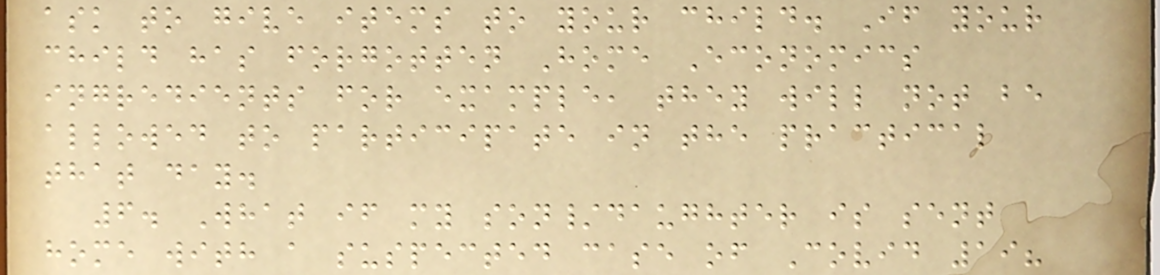ask to give items to your child. If your
child has forgotten Home Economics
ingredients for example, they will not be
allowed to participate in the practical
that day.
6. What if my son/daughter is sent
home with a suspected case of Covid 19?
